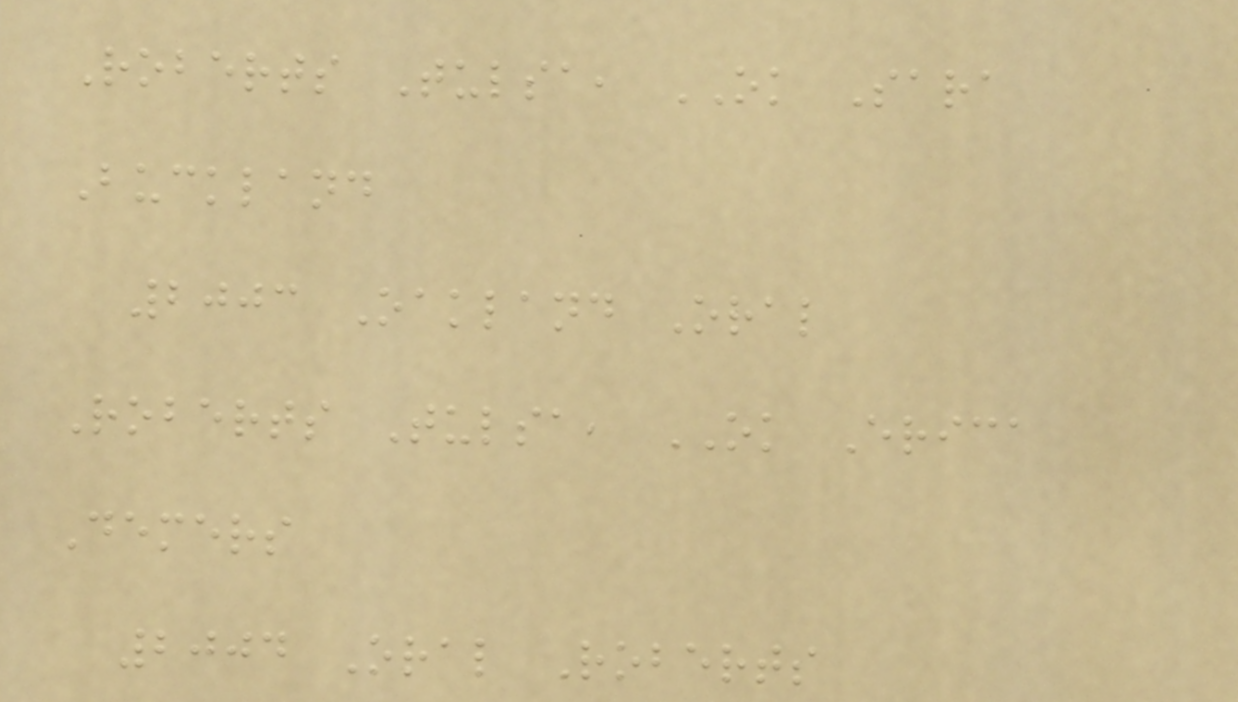Roberts Tulsa, OK Sara
Buckland
2003 Oakland Oral
Roberts Tulsa, OK Erica
Demers
2004 Oral Roberts
